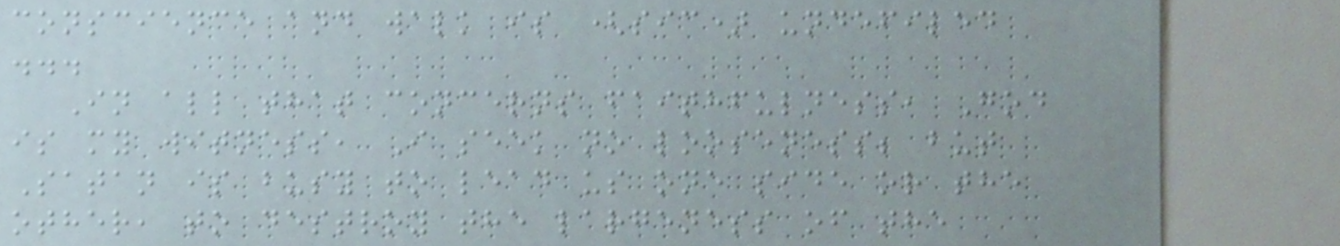conscience and walk is (sic) undefiled
...
In all that concerns faithfulness, God
is my witness, I seek no looseness; but
Satan is busy to lead us one side or the
other, to destroy the largeness of the
